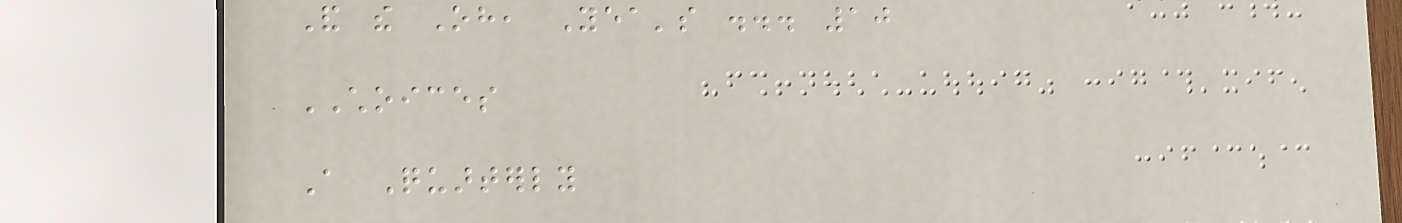And the Oh, Yea's ... 10
CHOICES
A Quarterly
